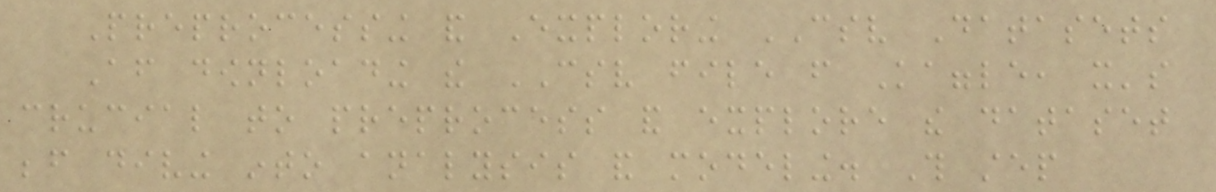Preprocessing and Exploring CSV Datasets
After downloading the CSV file from Kaggle, it's
crucial to preprocess and explore the dataset
before diving into analysis and modeling. This step
